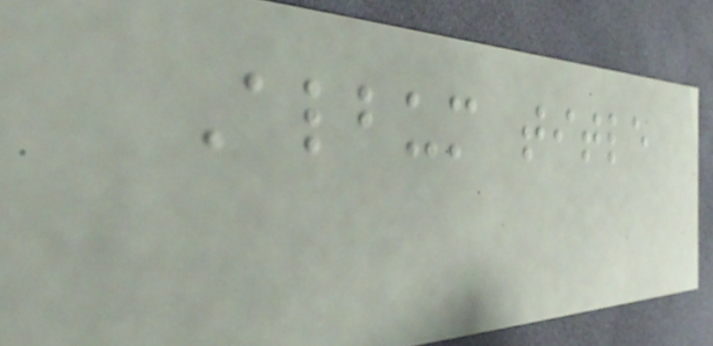Album title
